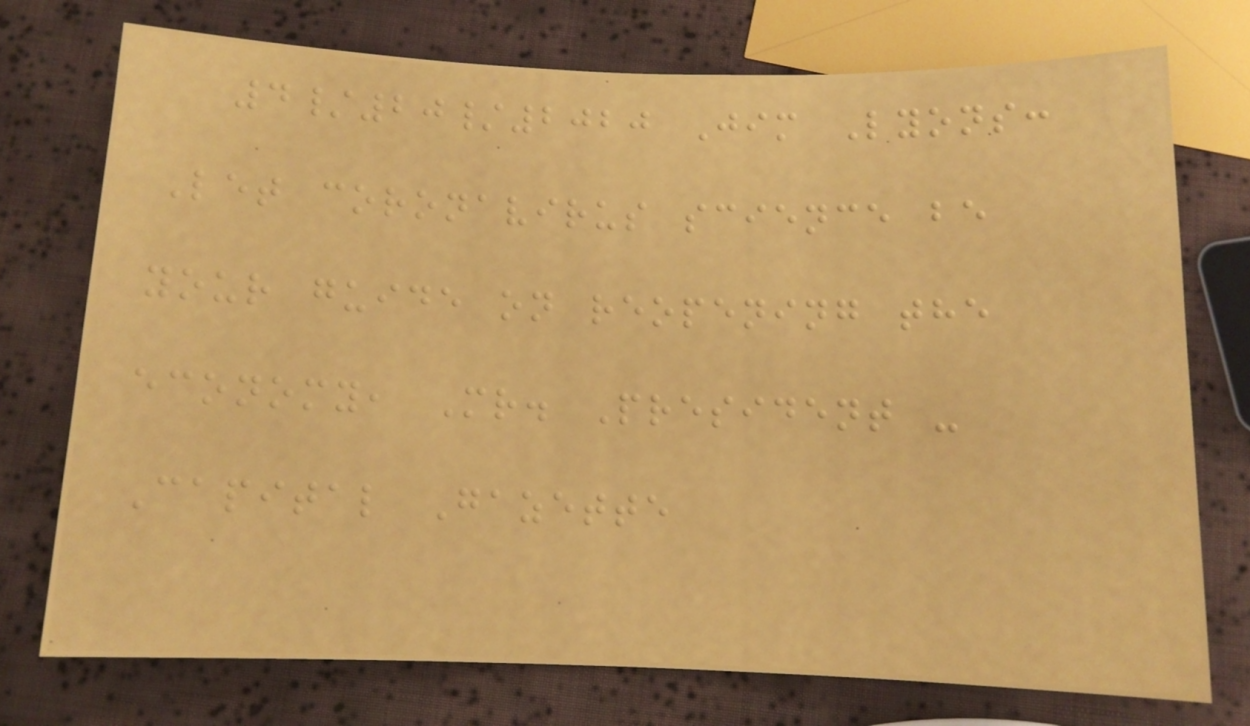4/20/2020 Jim Lyons:
Let coronavirus science be
your guide on reopening the
economy, Mr. President -
Capital Gazette
